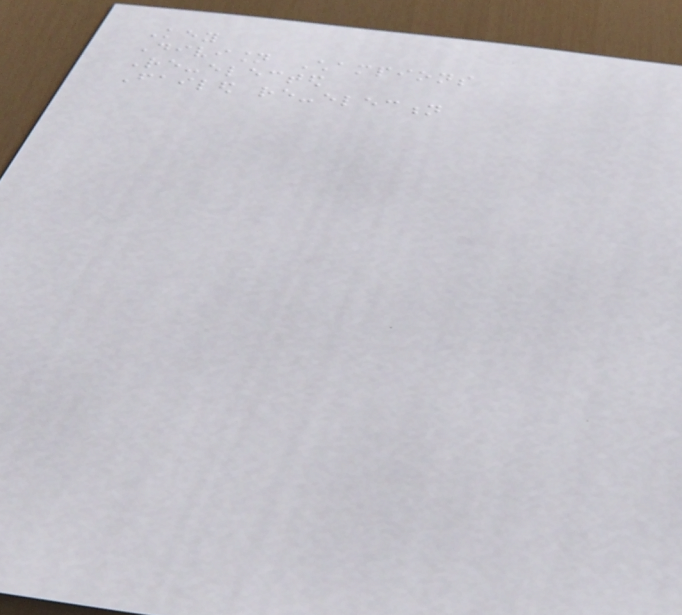Key
Division Champions
Re-elected
Failed re-election
